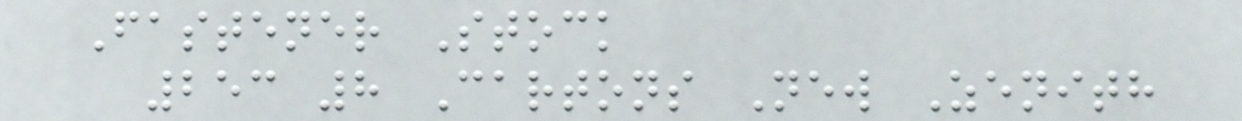Fastener Stock
253 8 Cartons New Zenith
